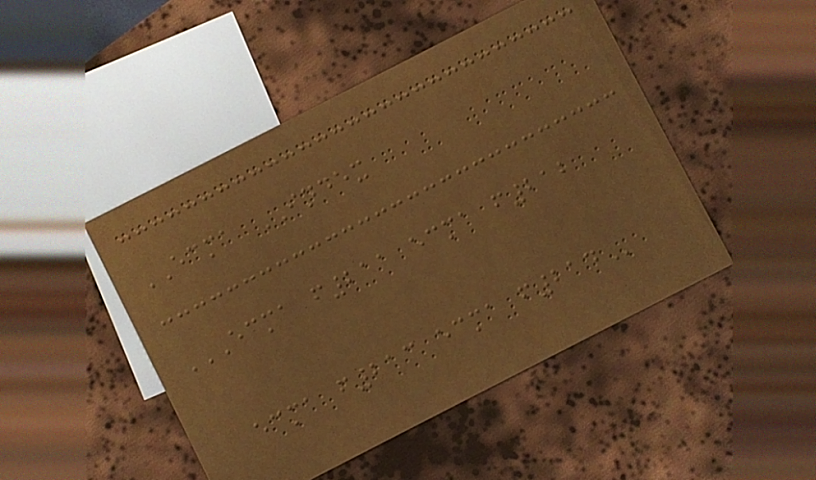ECMA INDEX
ECMA F211 ECMA F212
ECMA F213 ECMA F214
